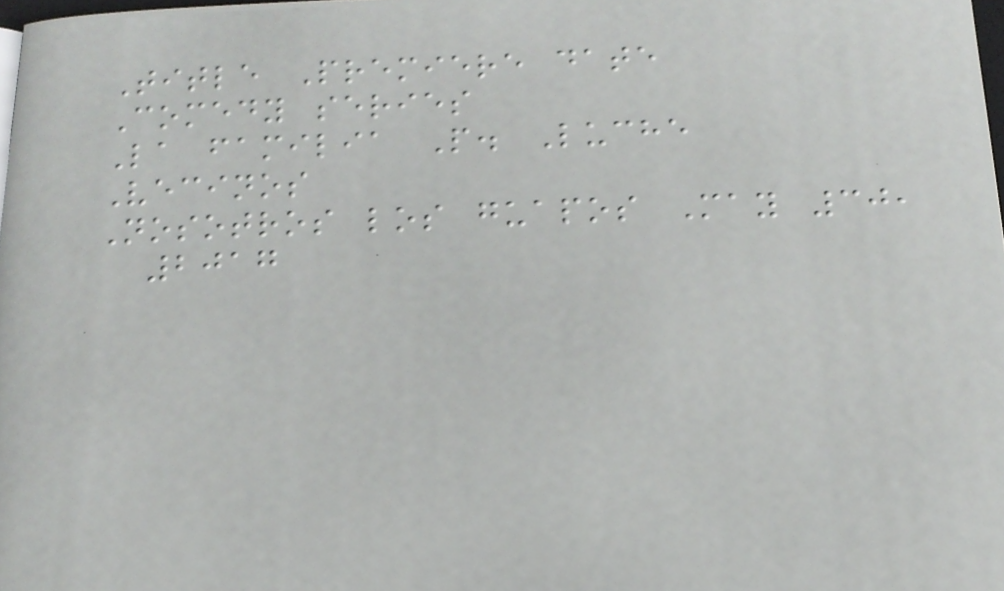Title Premiere date
Comedy series
La familia P. Luche
Vecinos
Nosotros los guapos May 30,
2017
